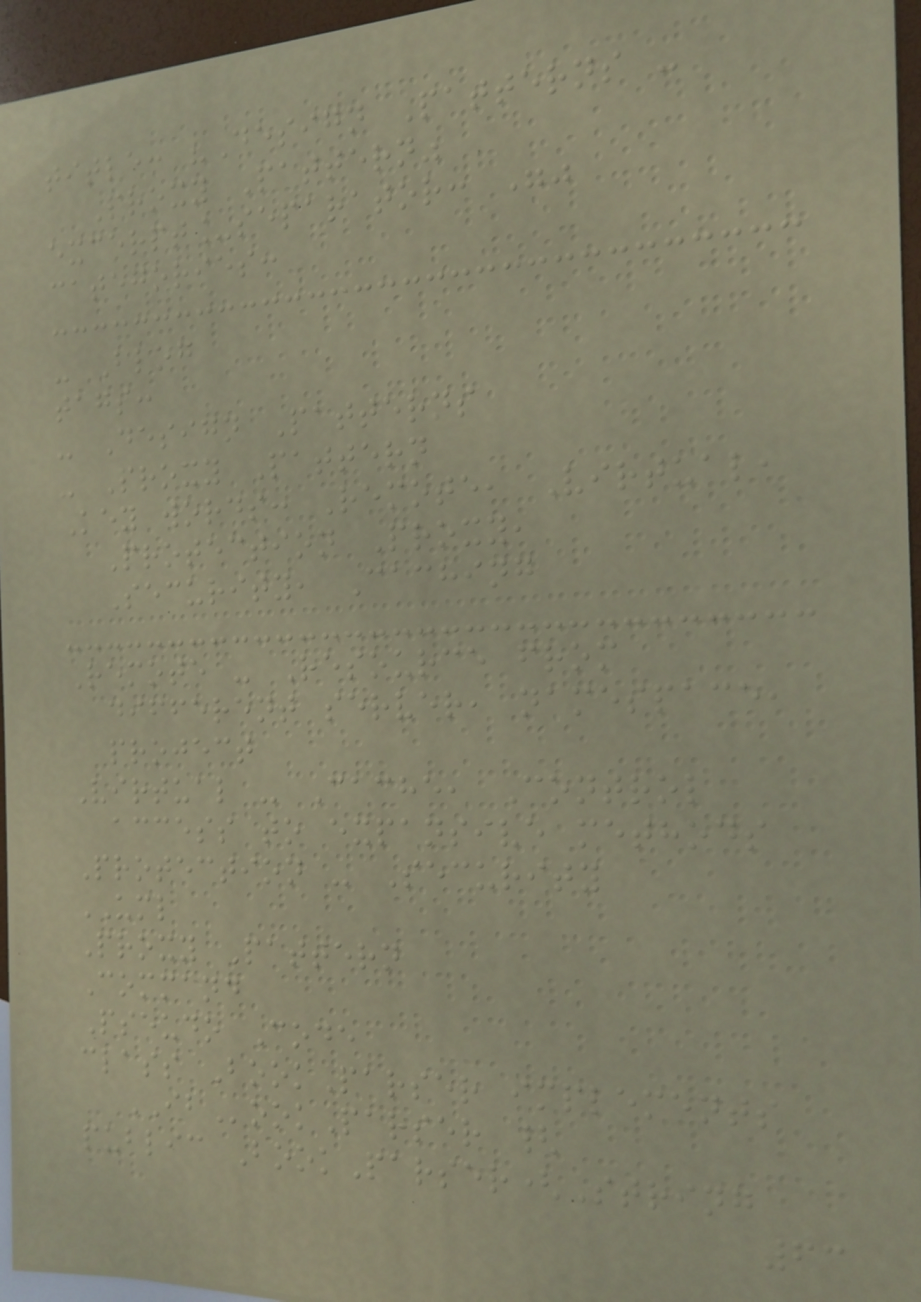title: "Design Patterns -
Proxy Pattern"
excerpt_separator: ""
categories:
- Blog
tags:
- Design Patterns
- Proxy Pattern
Key words: Remote, Virtual,
Protection Proxy,
Security, Caching
Remote - Resource from
different server, namespace,
project
Virtual - Cache, Control
access to expansive methods
Protection - Security
UML
Proxy Pattern
Command
Pseudo Code
class BookParser implements
IBookParser {
public BookParser(String
63
